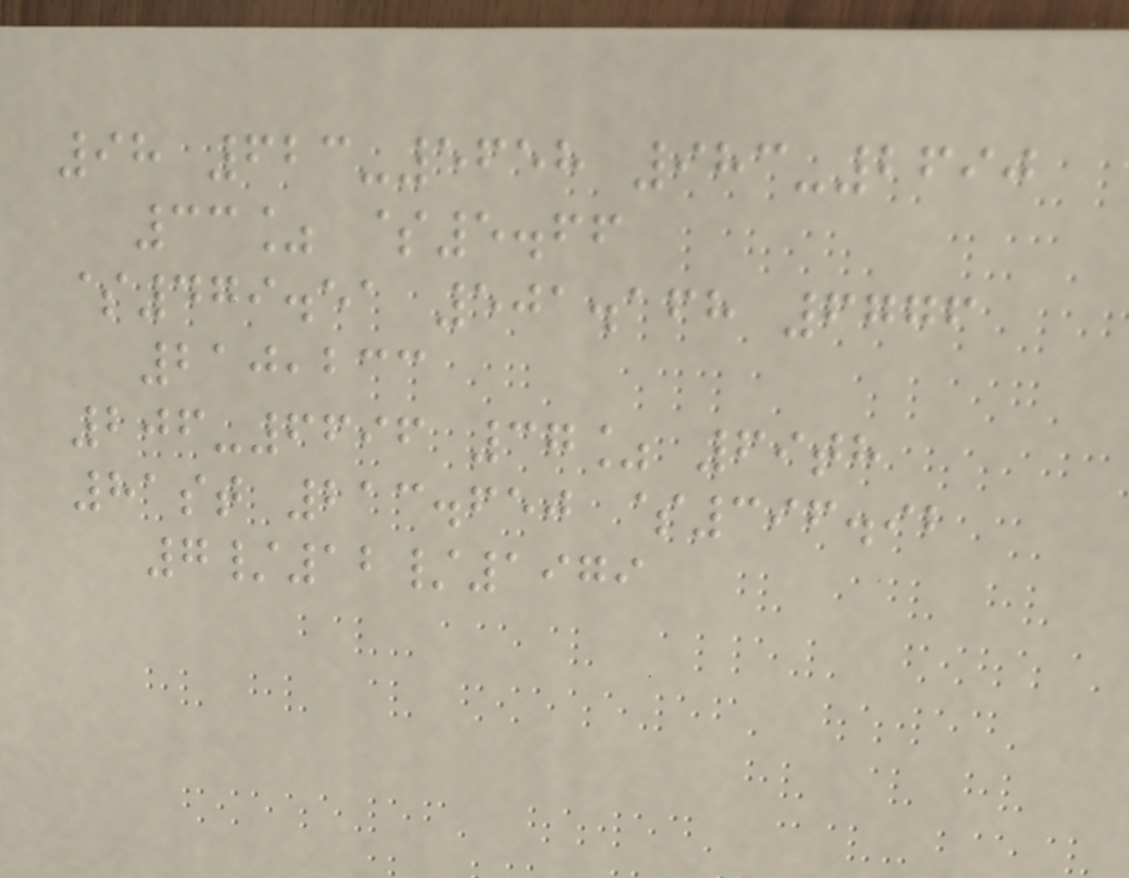98 623-5658 983-2690
33% $5.66
$479.51 501.168 6776
210,233
206-6696 37% 69th
81st 213.650 $396.92
7/12/1979
